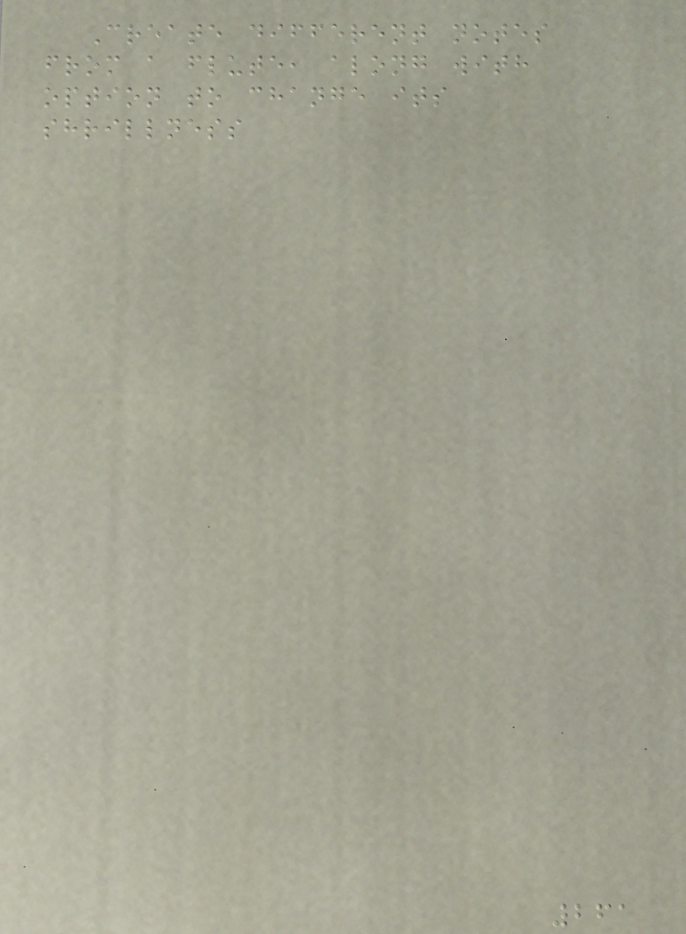Create different notes
from a flute, along with
option to change its
shrillness
261
